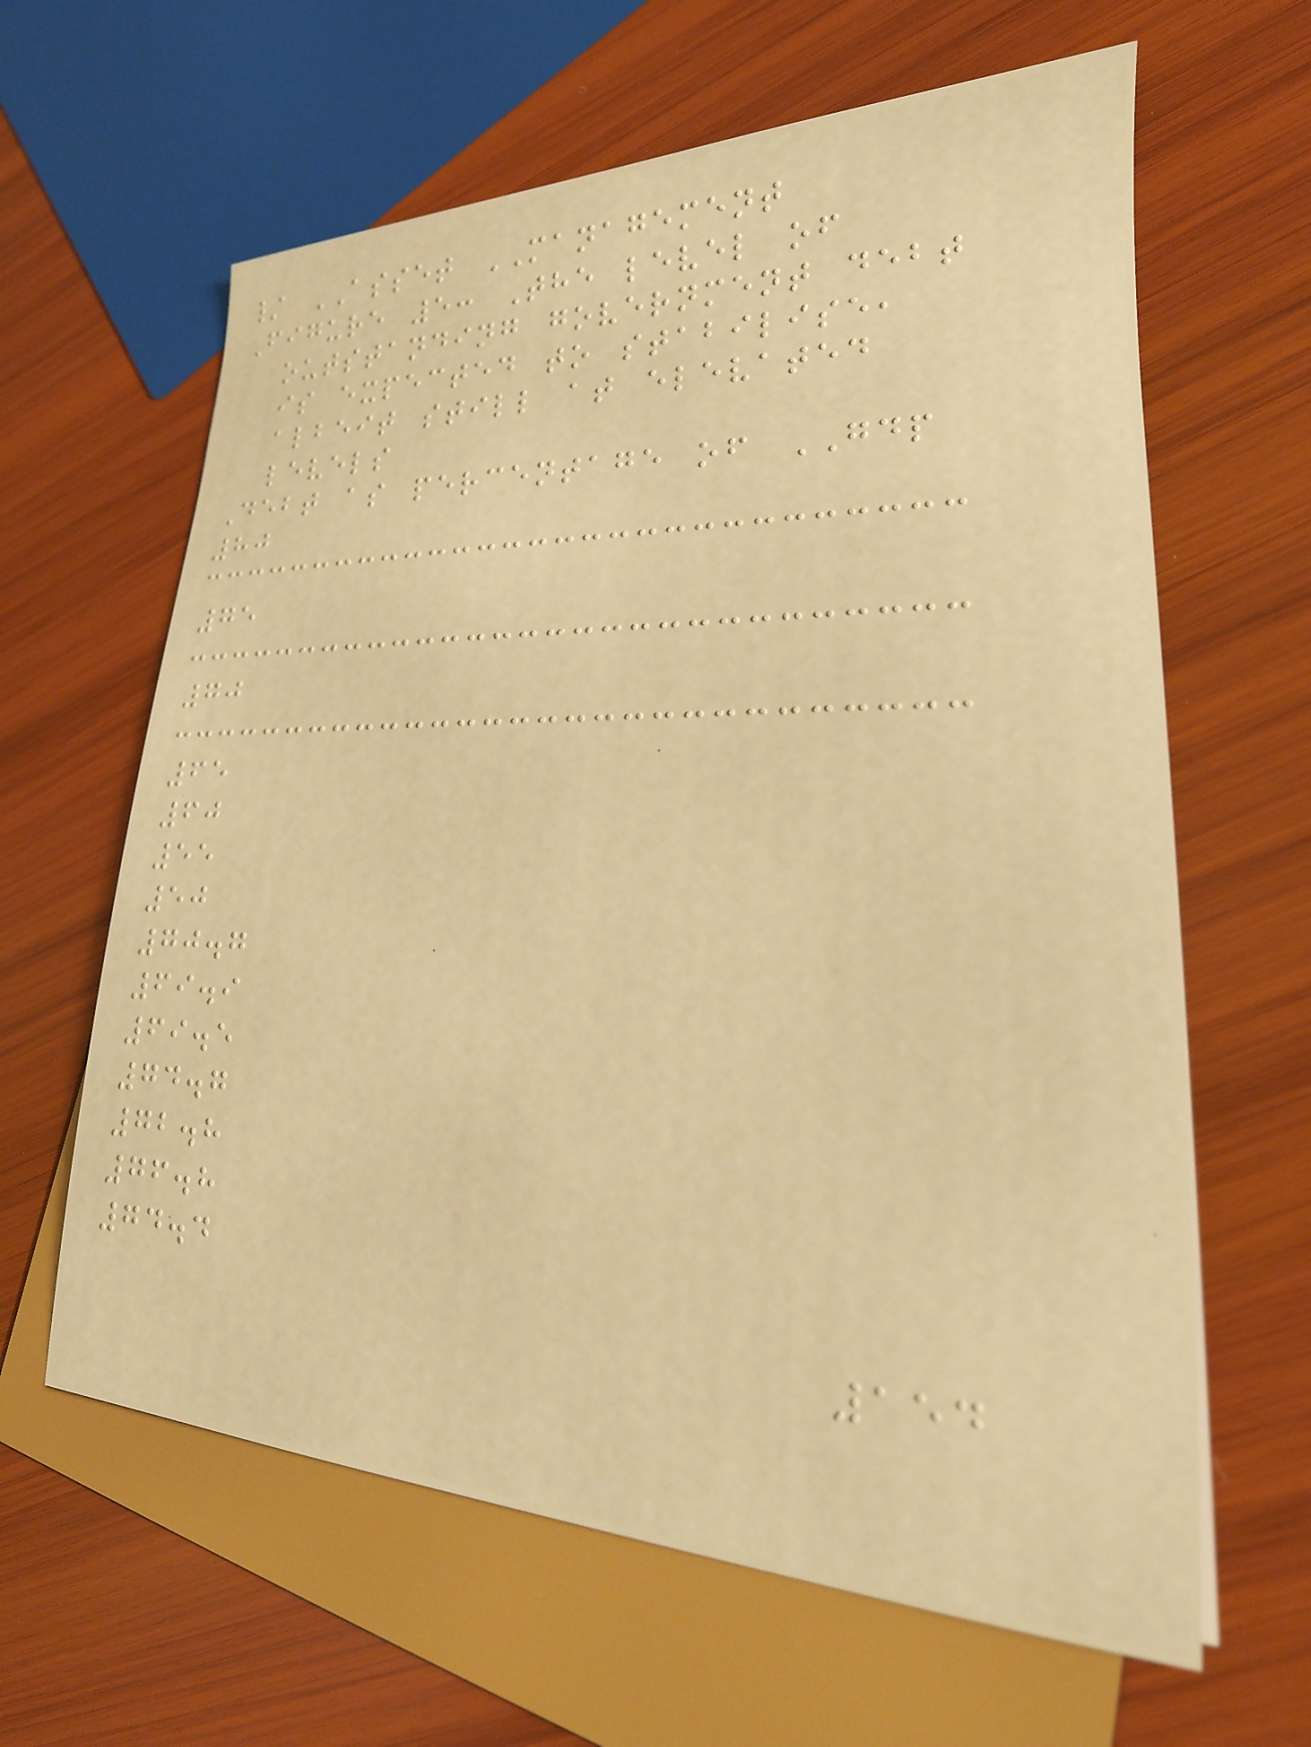/ ASSET MANAGEMENT
Figure 5: The level of
outstanding government debt
is expected to stabilise,
albeit still at elevated
levels
Debt as percentage of GDP
80
75
70
65
60
55
50
70.7
69.9
69.5
74.7
72.8
76.8
74.4
154
